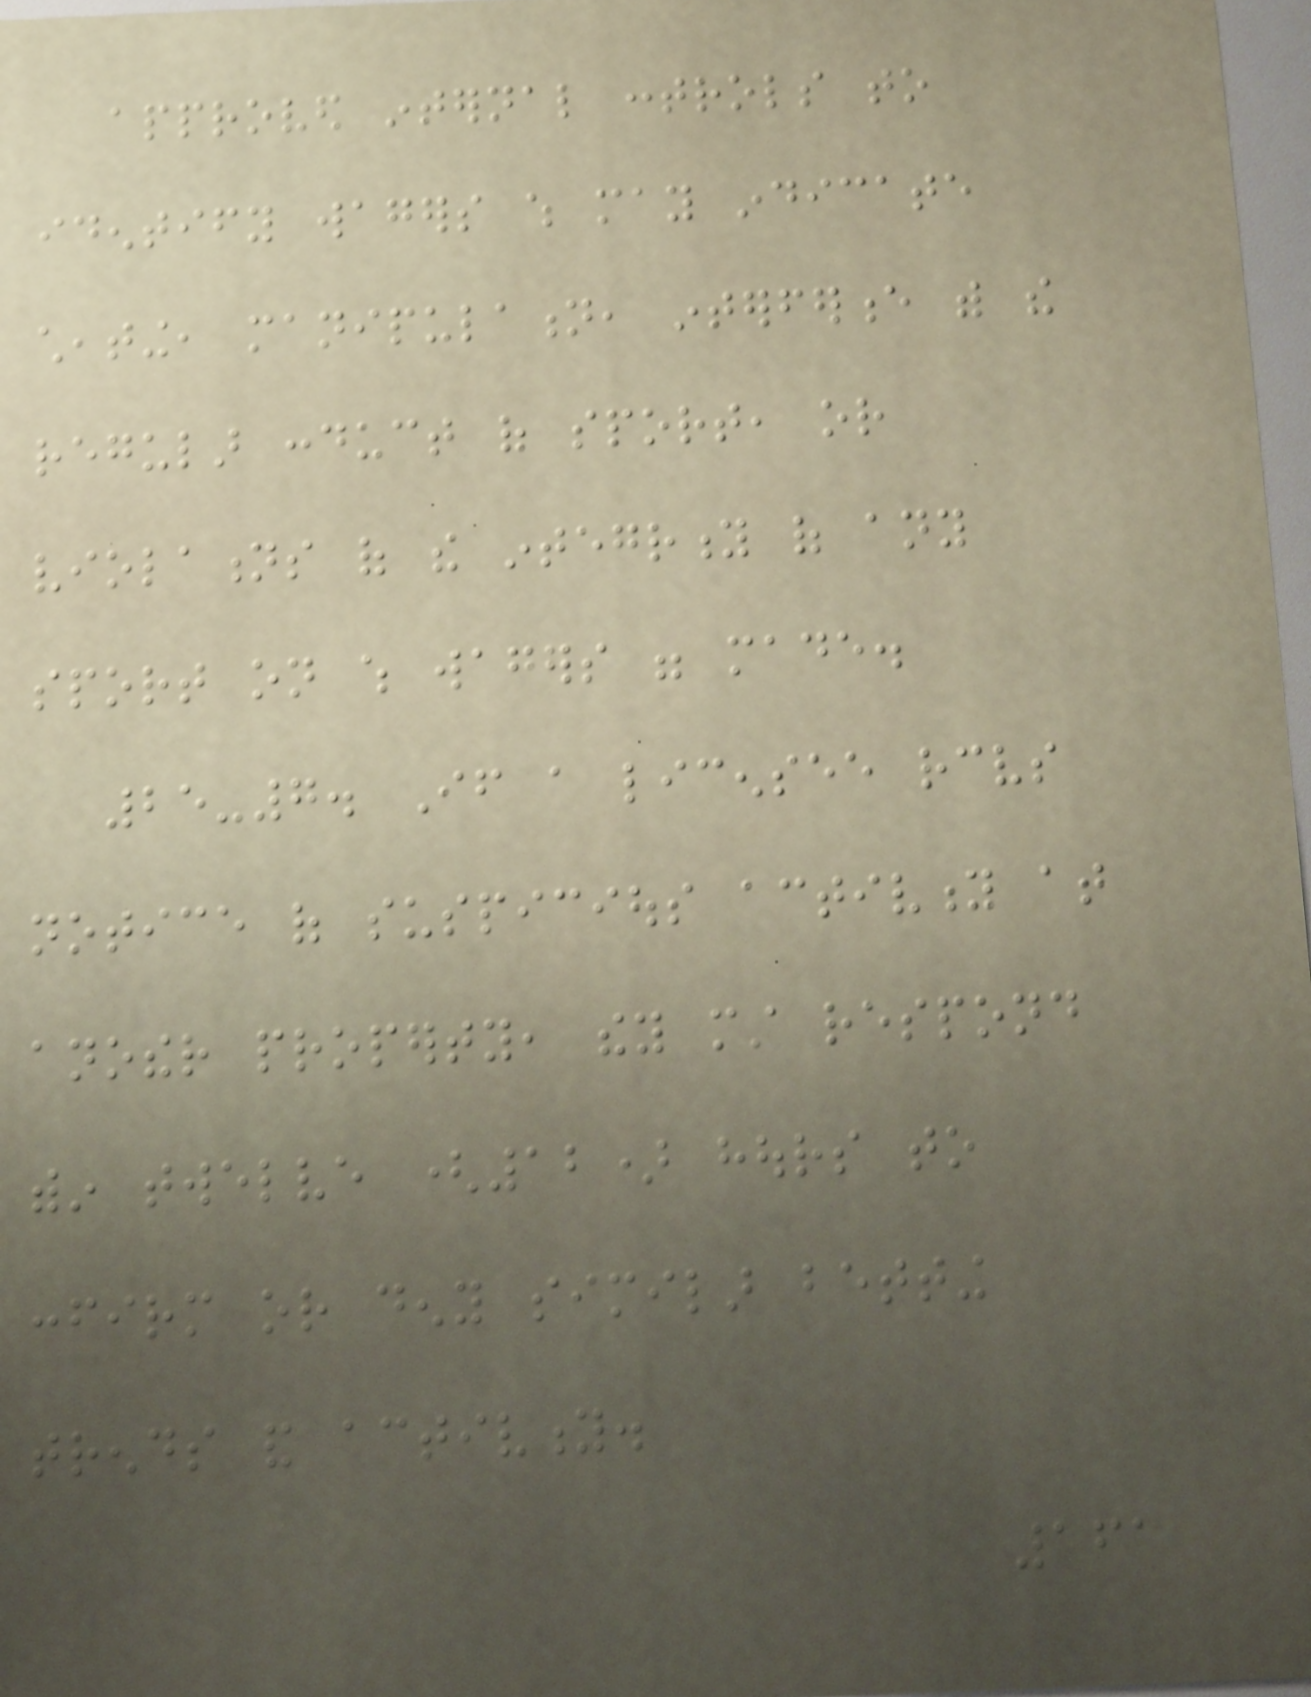approved internal controls to
identify wagers which may indicate
cheating, manipulation, interference with the
regular conduct of sport, or
violations of the integrity of any
sport on which wagers were made.
25-7. If a licensee receives
notice of suspicious activity at
another property, they must respond
within twelve (12) hours to
confirm or deny similar betting
trends and activity.
161
